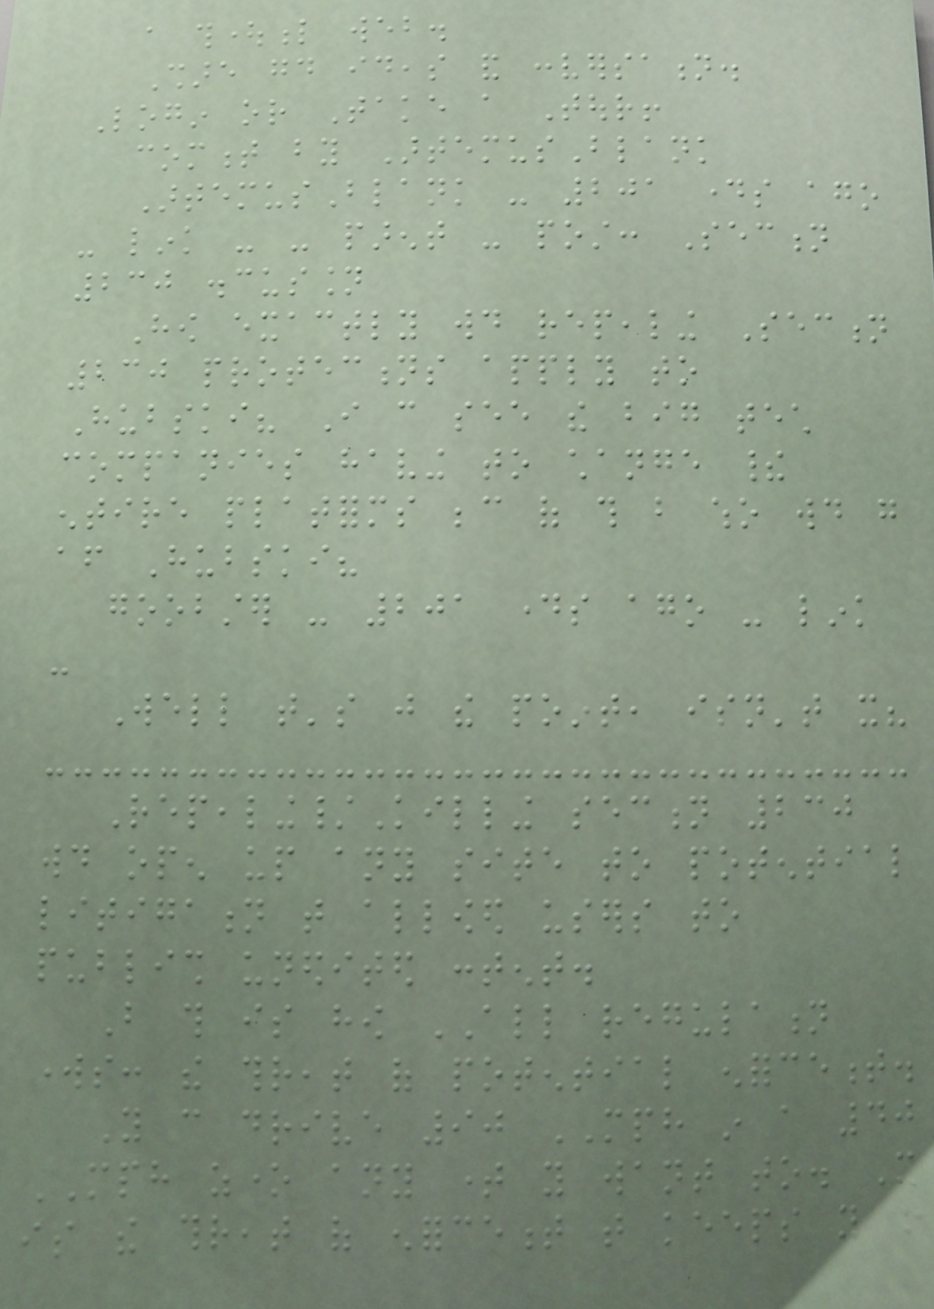a thoughtful web.
Share good ideas and conversation.
Login or Take a Tour!
comment by ArtemusBlank
ArtemusBlank - 201 days ago
- link - - parent - post: Section
230 discussion
How exactly would repealing Section
230 protections apply to
Hubski? I can see the big tech
companies having to change their
entire platforms because of this but who would go
after Hubski?
goobster - 201 days ago - link
-
Well that's just the point, isn't it?
Repealing/Killing section 230
would open up any site to potential
litigation that allowed users to
publish unedited content.
But this is how ALL regulation
works: the threat of potential enforcement.
You can drive 90 MPH in a 40
MPH zone any time you want to. It
is the threat of enforcement that keeps you from
